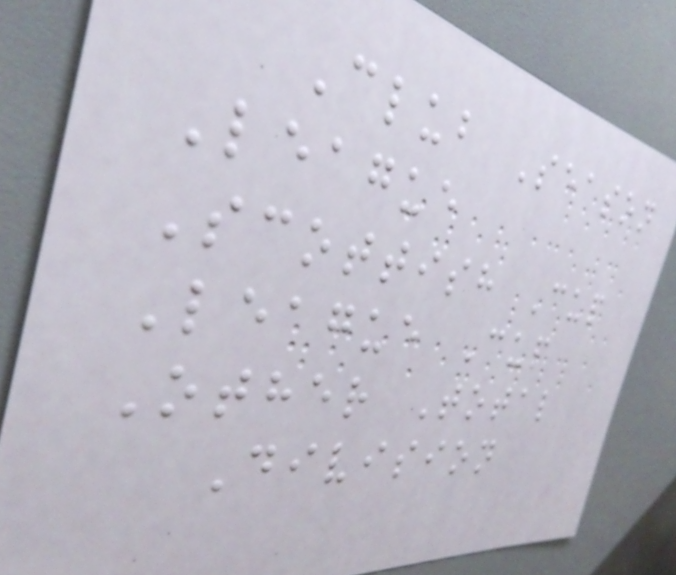Club Season
League
Scottish Cup
League Cup
Other Total
Division
